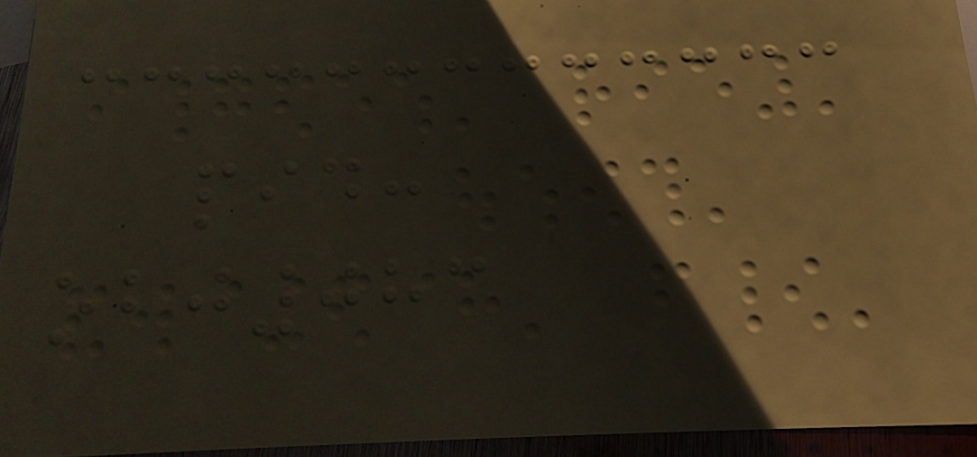pid:
obj083
